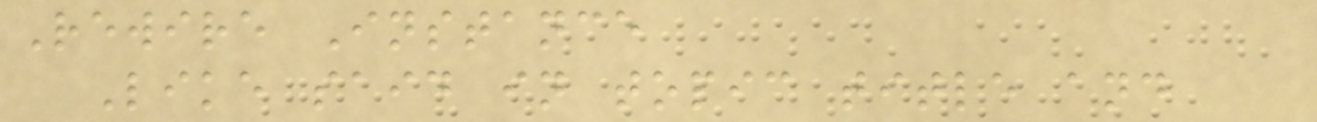Rewire Instance
Like said in topic title and
